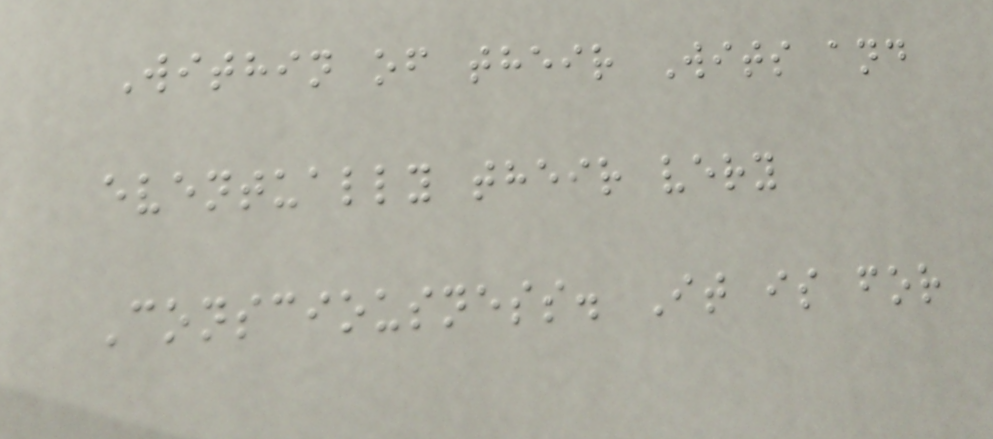Within of their Wits and
eventually their very
Consciousness. It is for
